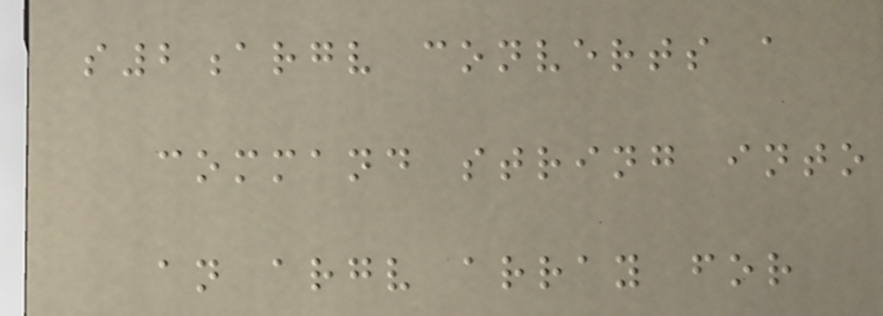s2argv converts a
command string into
an argv array for
